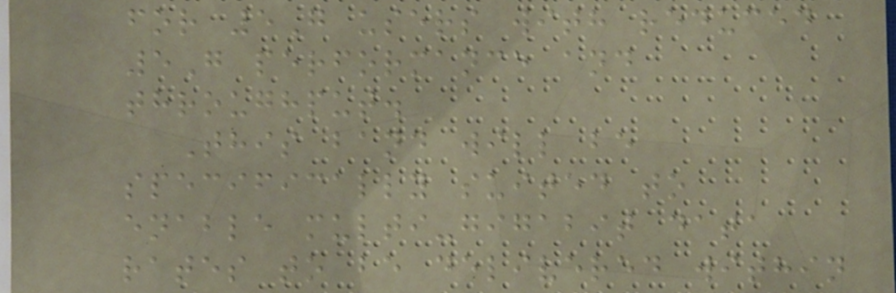for 5G users with reduced
5G performance and
throughput.
This band will be
specifically suited to
enable multi-gigabit data
rates to be delivered within
